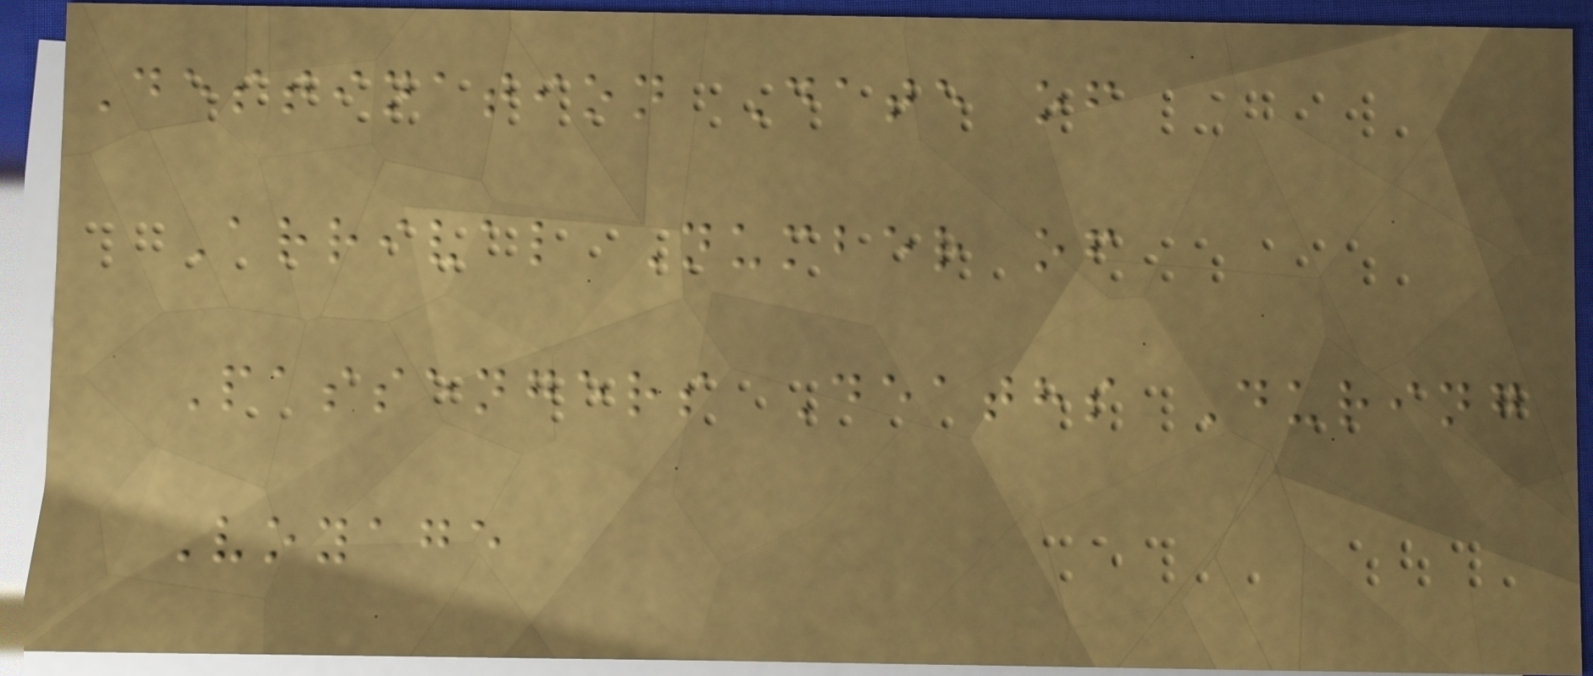Destination Date of
Arrival Number of
Passengers Deaths During
Voyage
